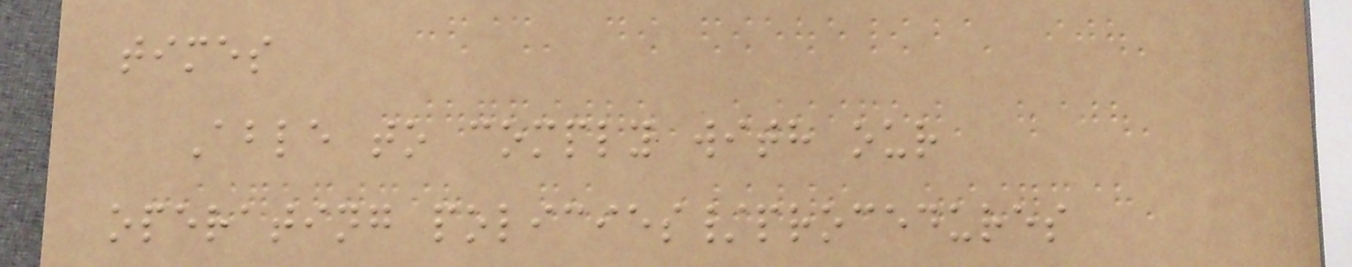times
Able to comply with our
operating policies/procedures
